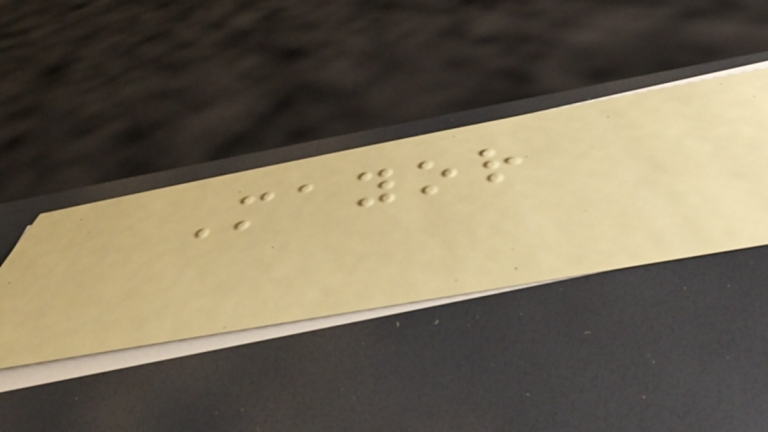Mayor
